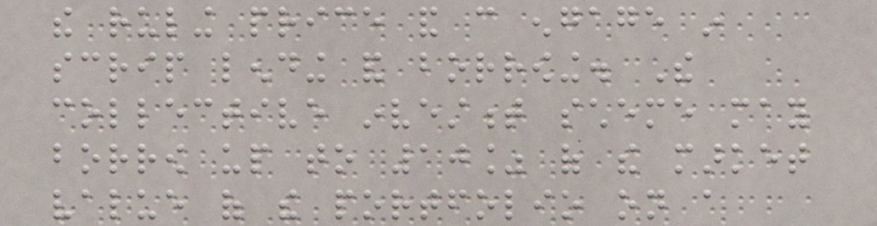the ruling price and can engage in
scrip lending and borrowing. The
collective investment scheme may
borrow up to 10% of the market
value of the portfolio on a
